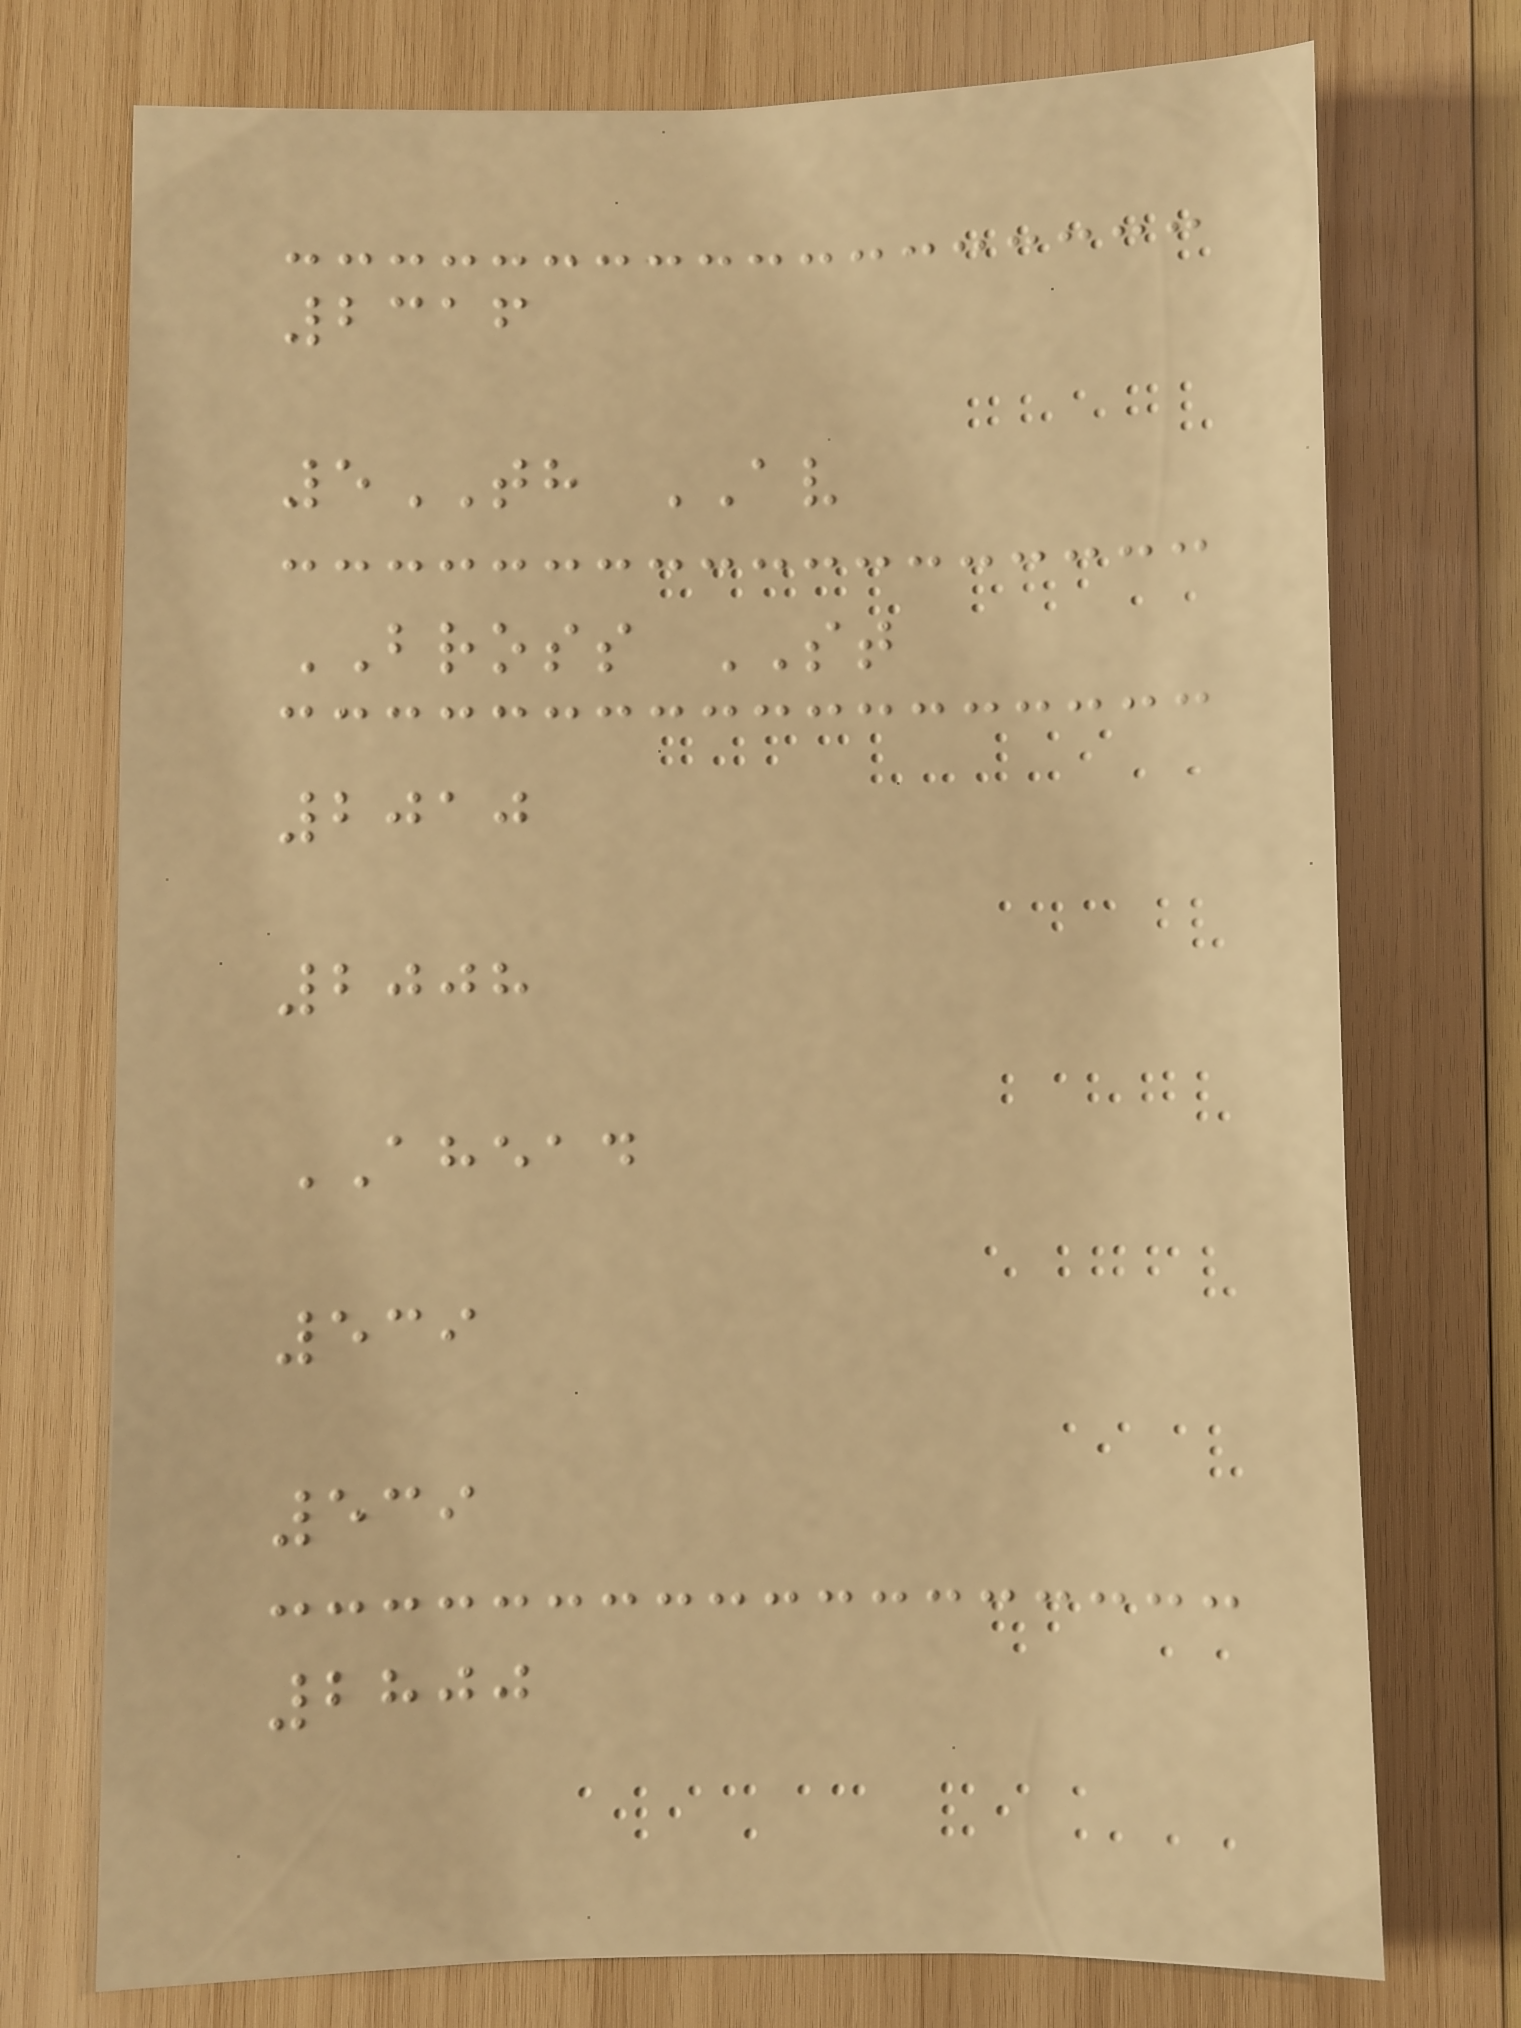2316
5TH AV
BROSS ST
2010
2008
AHEAD
539
539
2800
